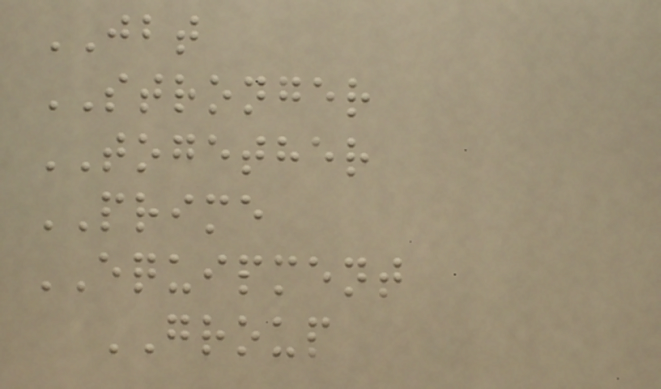JBT
STRONGER
TOGETHER
PRIME
EQUIPMENT
GROUP
